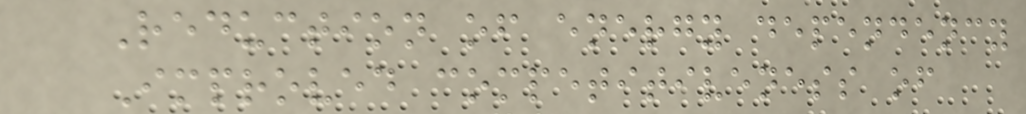Reduction of energy dependency
Improved competitiveness of
